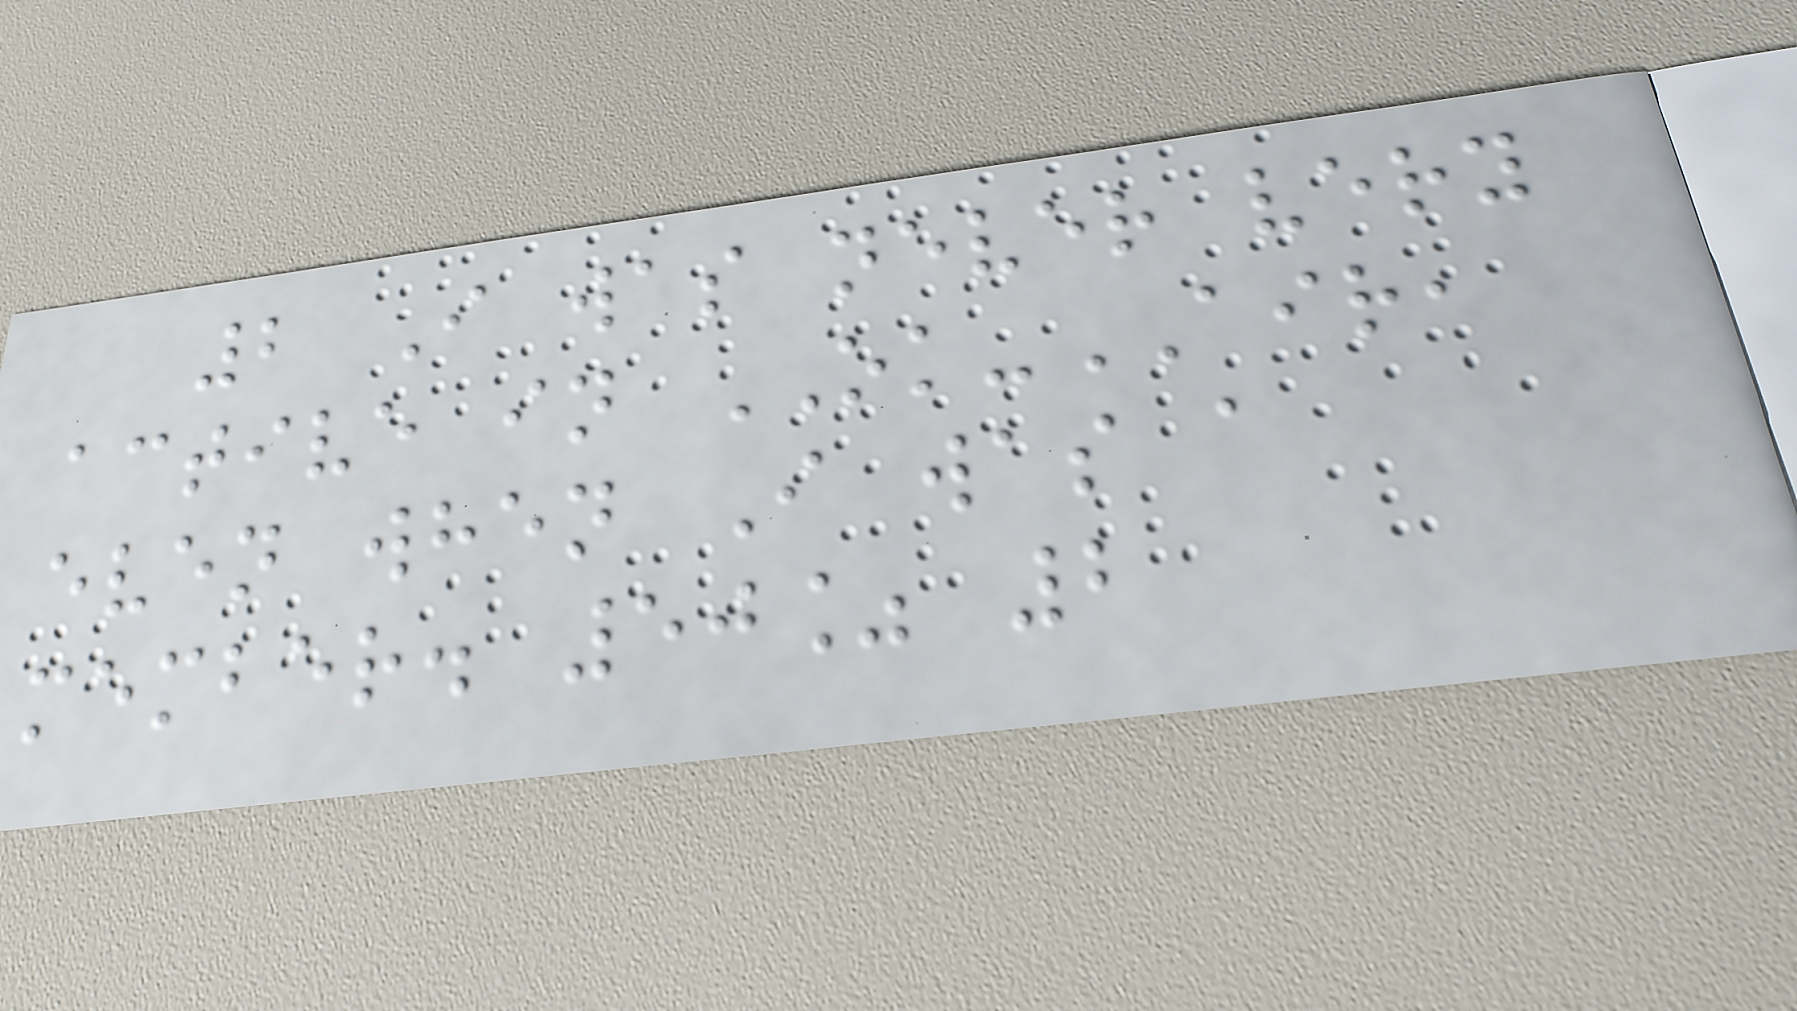2 I was never very
active in OK-AIR,
even when I was a
member. 50% 2
